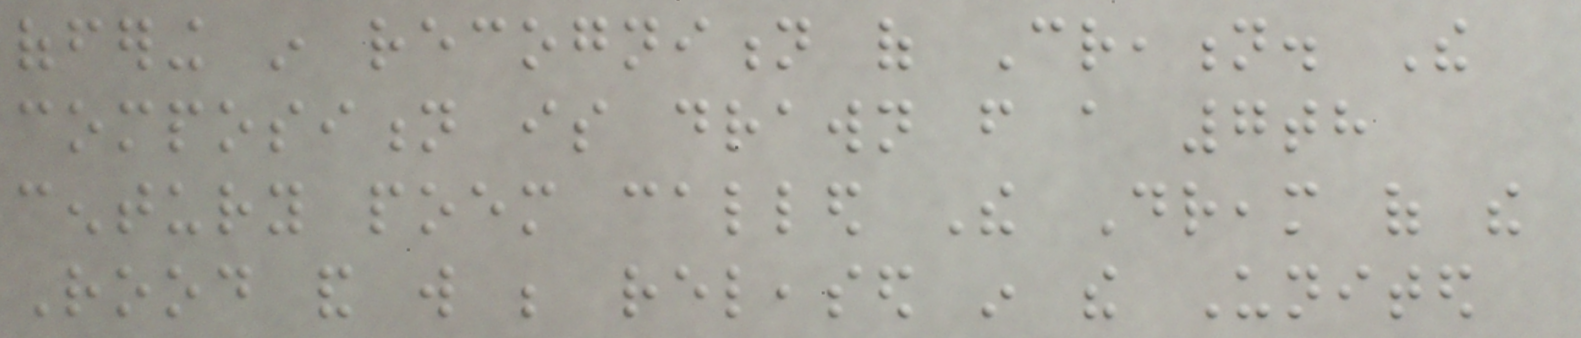offering in recognition of Creation. The
composition is drawn from a 7th
century poem called The Dream of the
Rood and will be released in the United
